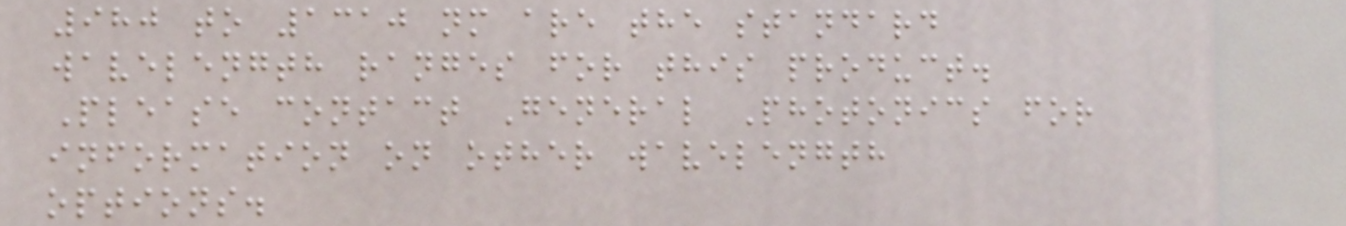980 to 1310 nm are the standard
wavelength ranges for this product.
Please contact General Photonics for
information on other wavelength
options.
